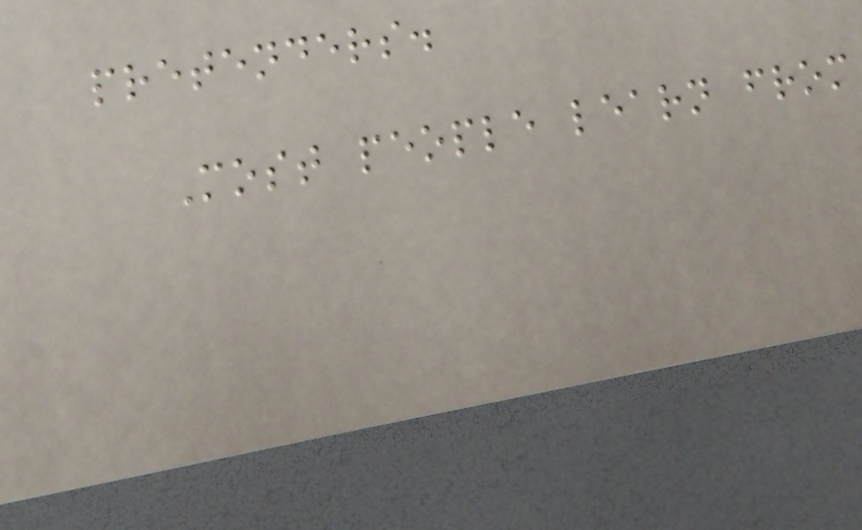pretenders.
Most people learn from
